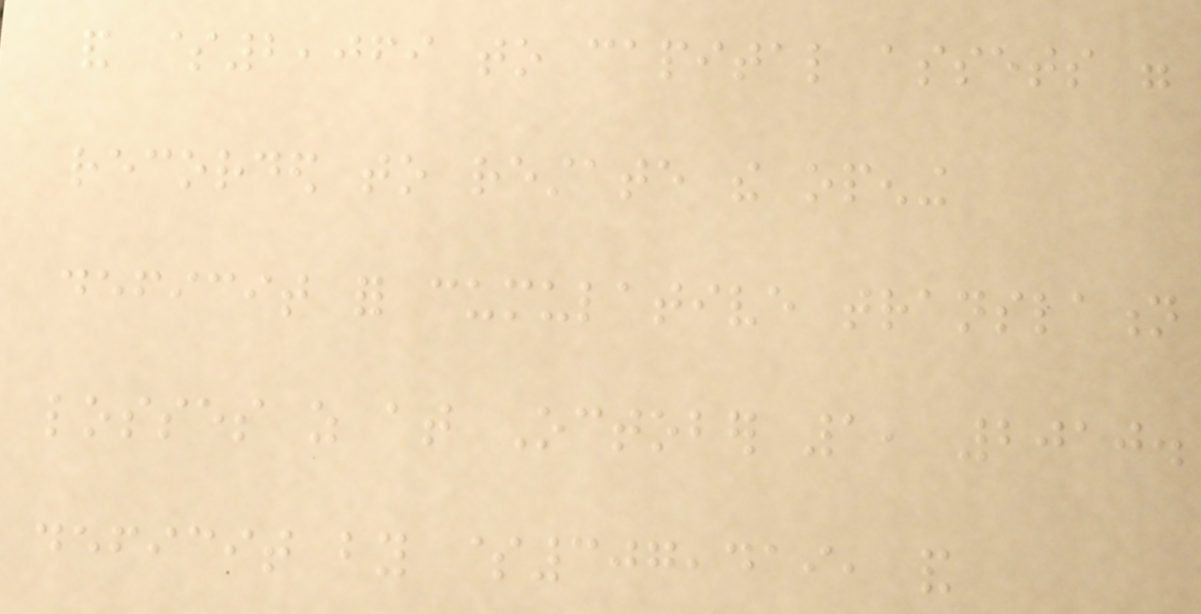and $2,069 to capital assets were
recorded to restate the opening
deficit for cumulative translation
losses as at October 1, 2010.
deficit by $307,419, and
